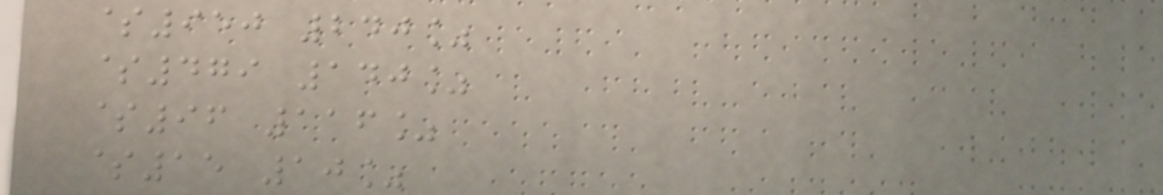$950 240%
$479 140%
$96 116%
$15 10%
